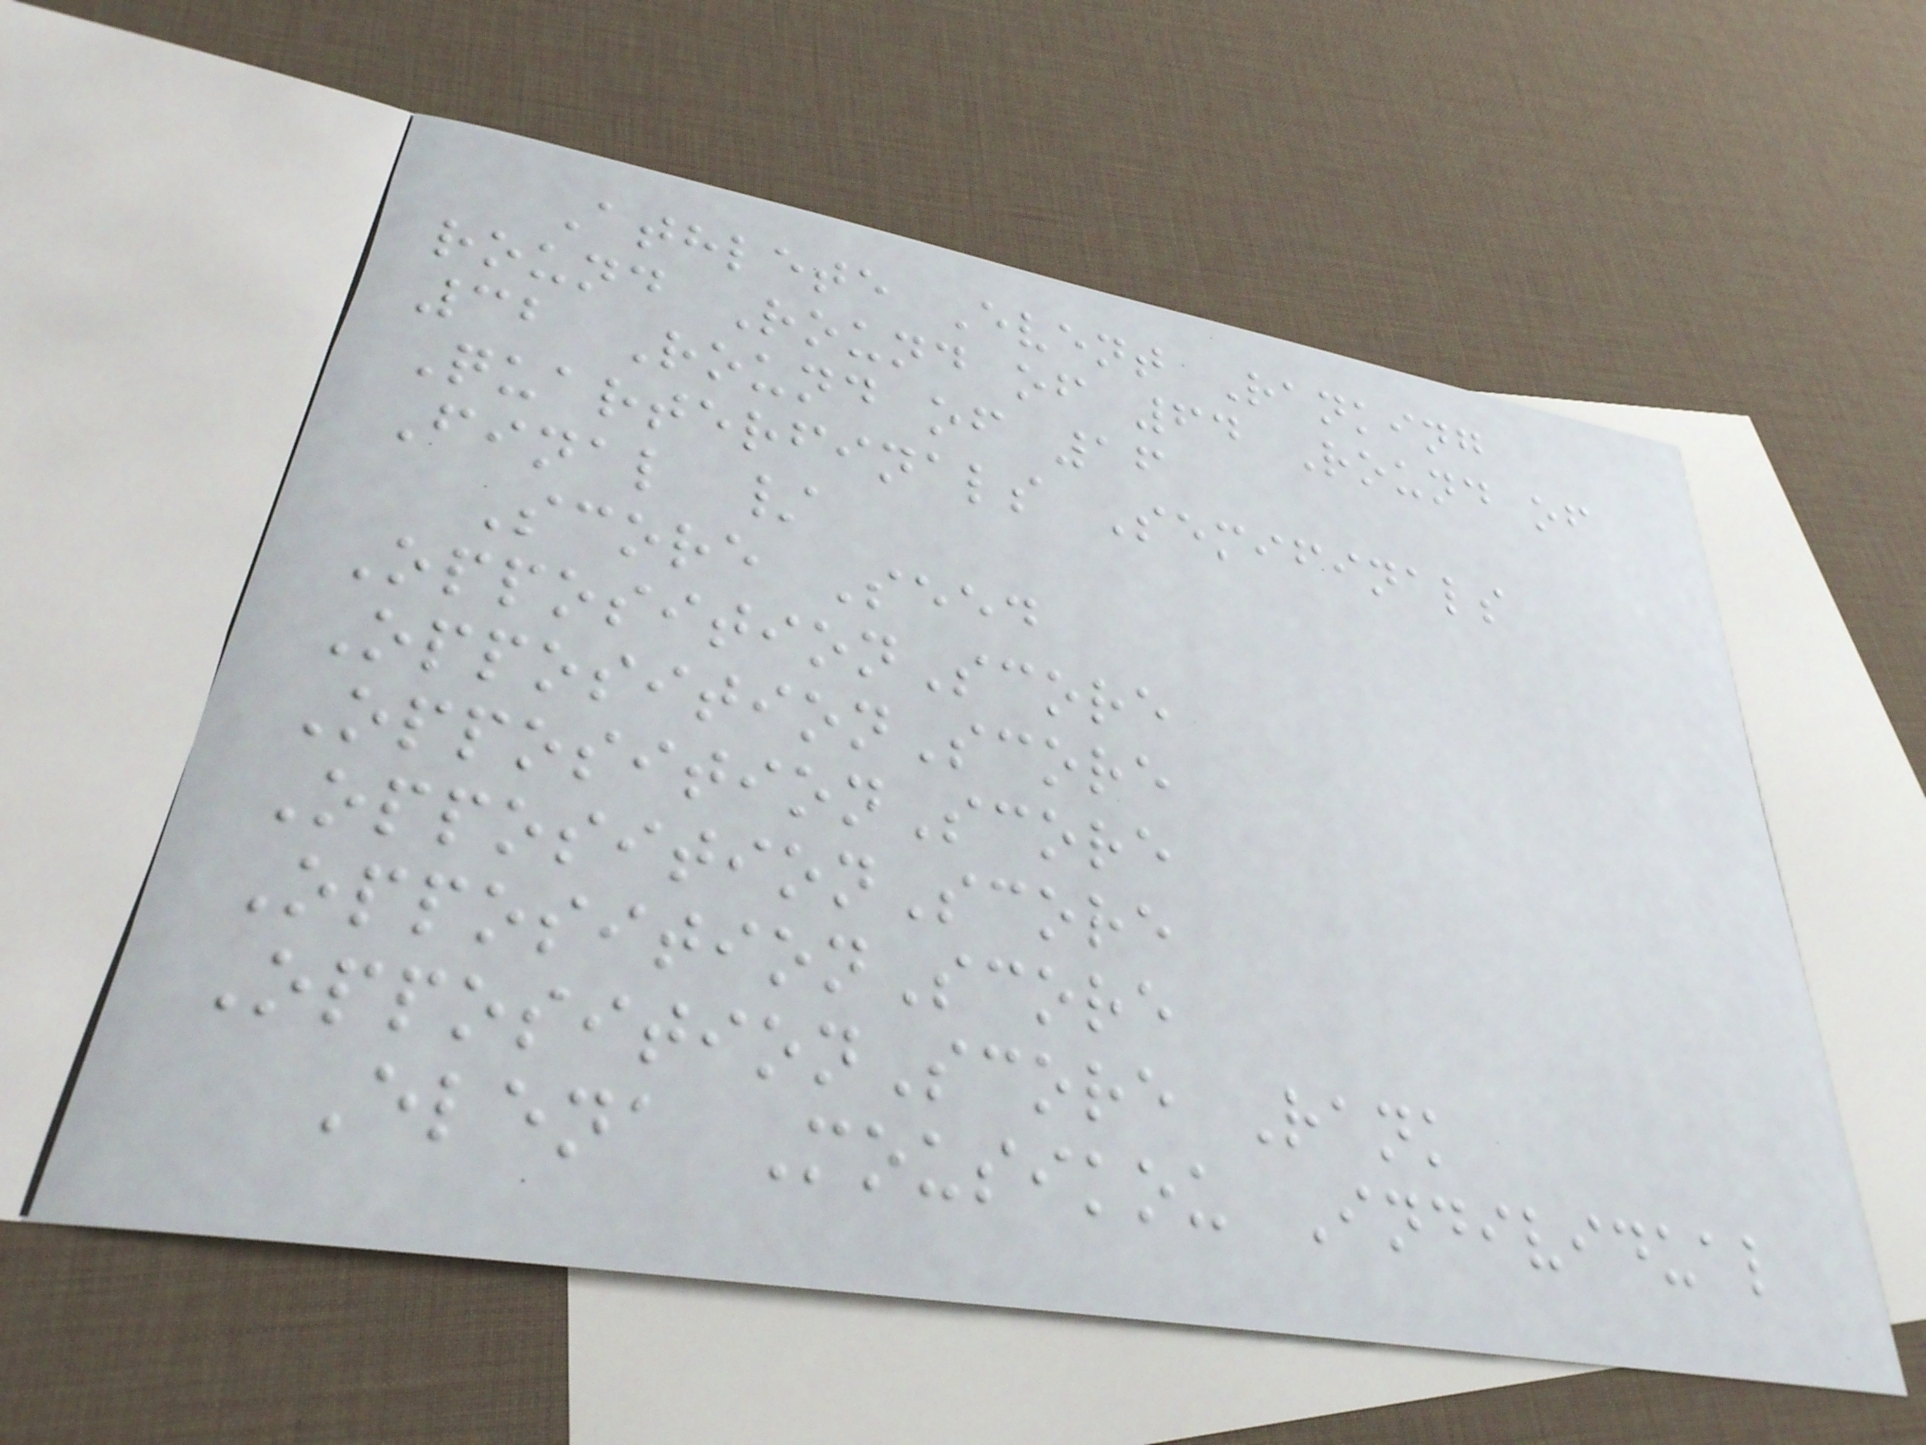Athlete Event Ranking
round Round of 64 Round of
32 Round of 16
Quarterfinals Semifinals
Final /
Score Seed
OppositionScore
OppositionScore
OppositionScore
OppositionScore
OppositionScore
OppositionScore Rank
Elena Mousikou Individual
